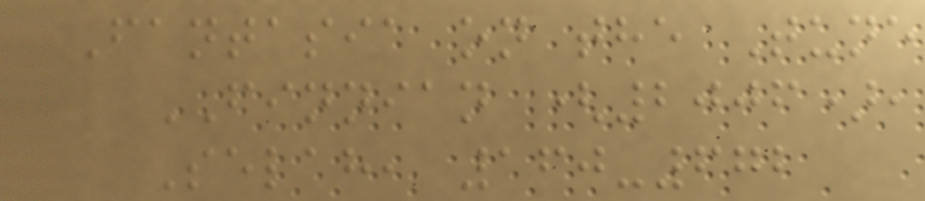Fantasia on the Tune
FINNIAN (2006),
Selah, 160-672
